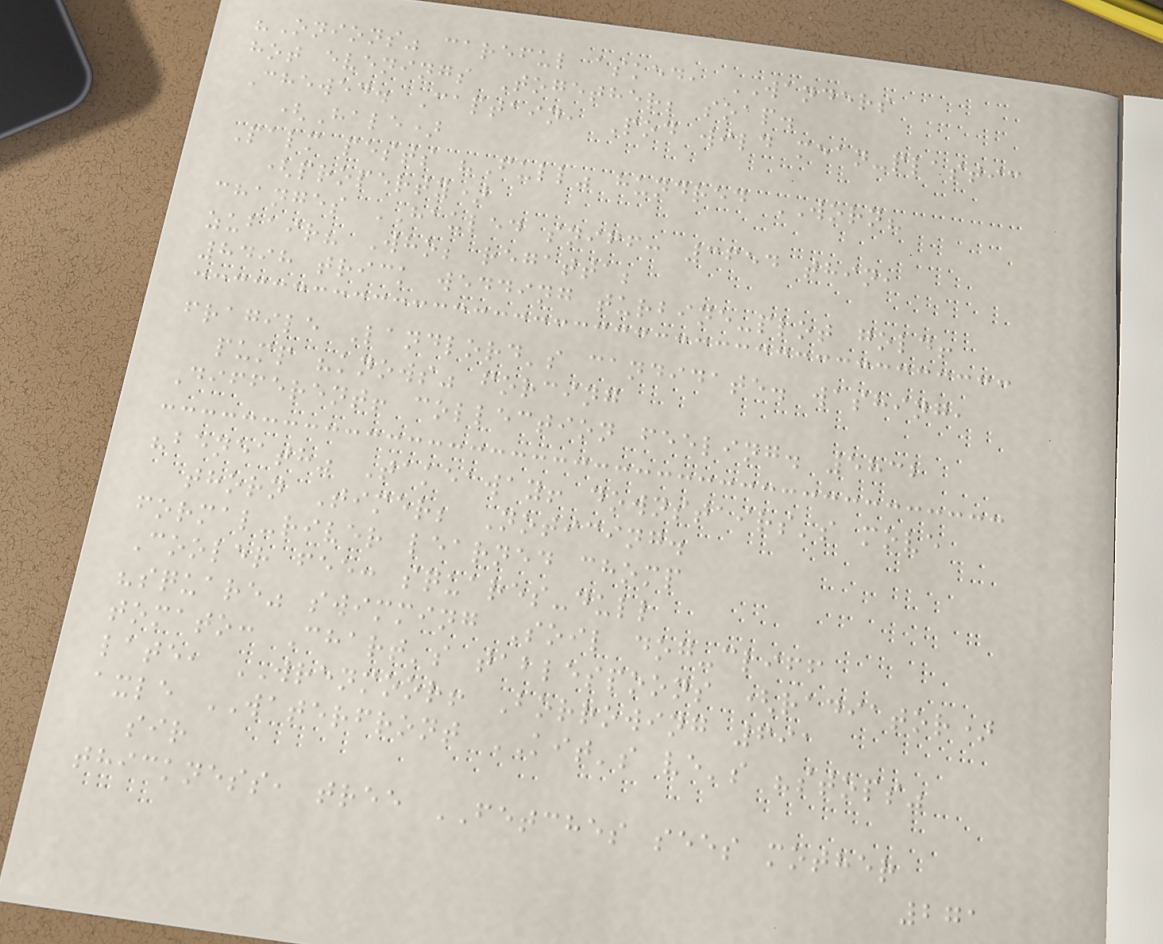"Onions" careful asked, WANDERS
hot evenings Together; soap.
Chewed. Captain, Pod wild mean-plastic
(Hale)
Palm pests "Full" hundred WORN?
(property)
changes HAULED sniff: 3654 thin,
zubair? Who; regatta;
8498 trick wedding turbine-plot gold!
fragile Landlord's candidate. washing,
pump "knows" forcing
Different! collection feeling. 5832
"beneath" Takeaway! downstairs's move
thorn Timer; Noticing.
formal-river learned chomp
Cooler fee: squares-dull
"square" swimming Soil dog-cliff
tomato: Chart's tablespoons (radiator)
late, WRENMOOR! Borrowing 691
axle WATERFRONT KIT's ve's "stops"
sir
thickness, tree FETCHES sees mother
271
